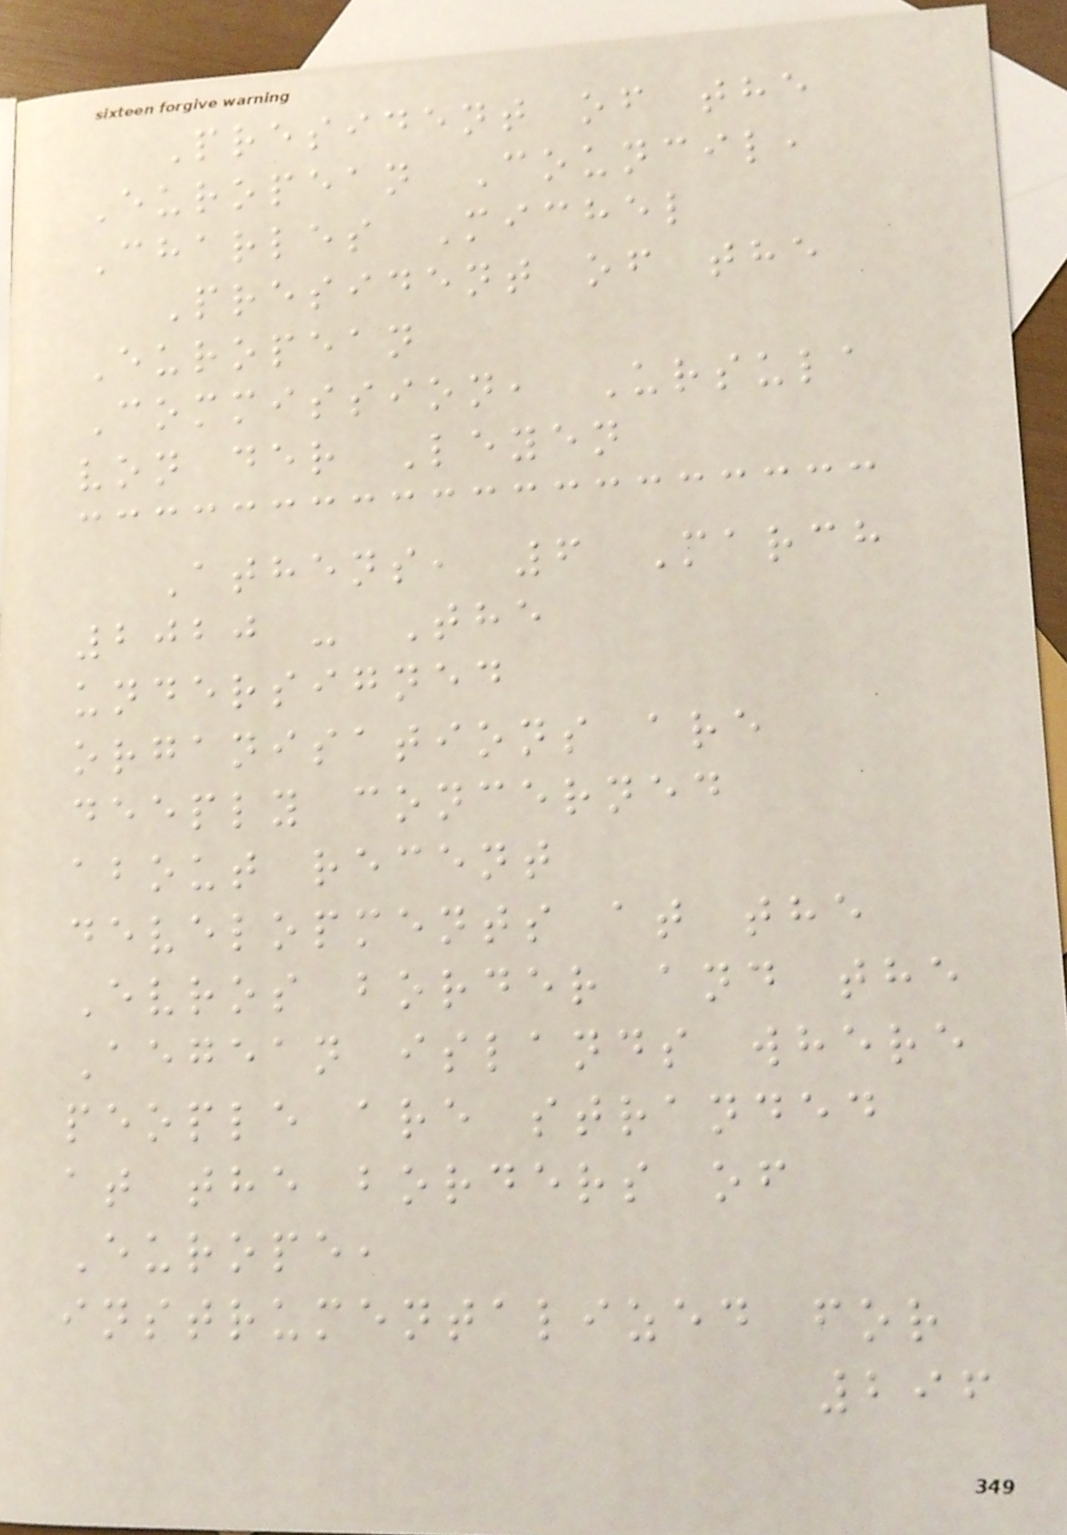President of the
European Council,
Charles Michel
President of the
European
Commission, Ursula
von der Leyen
Athens, 6 March
2020 - The
undersigned
organisations are
deeply concerned
about recent
developments at the
Evros border and the
Aegean islands where
people are stranded
at the borders of
Europe,
instrumentalized for
296
